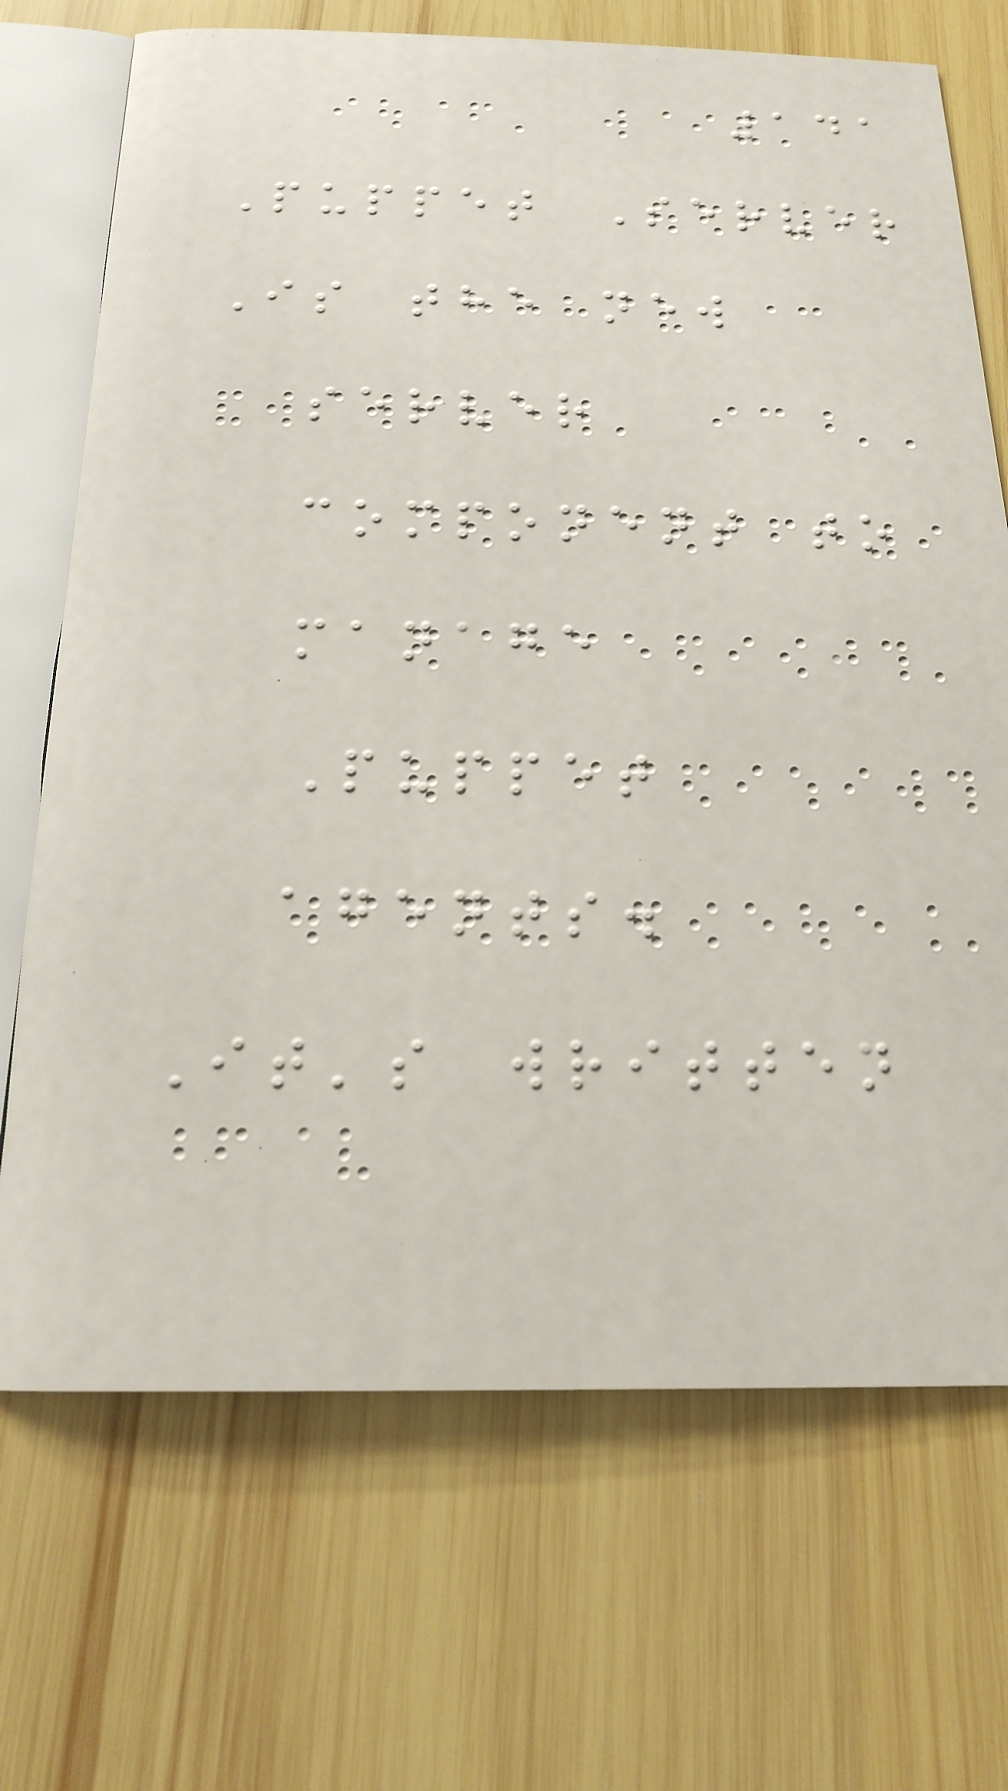141
Puppet Server
Is the new
server
component to
manage
Puppet
agents.
It's written
